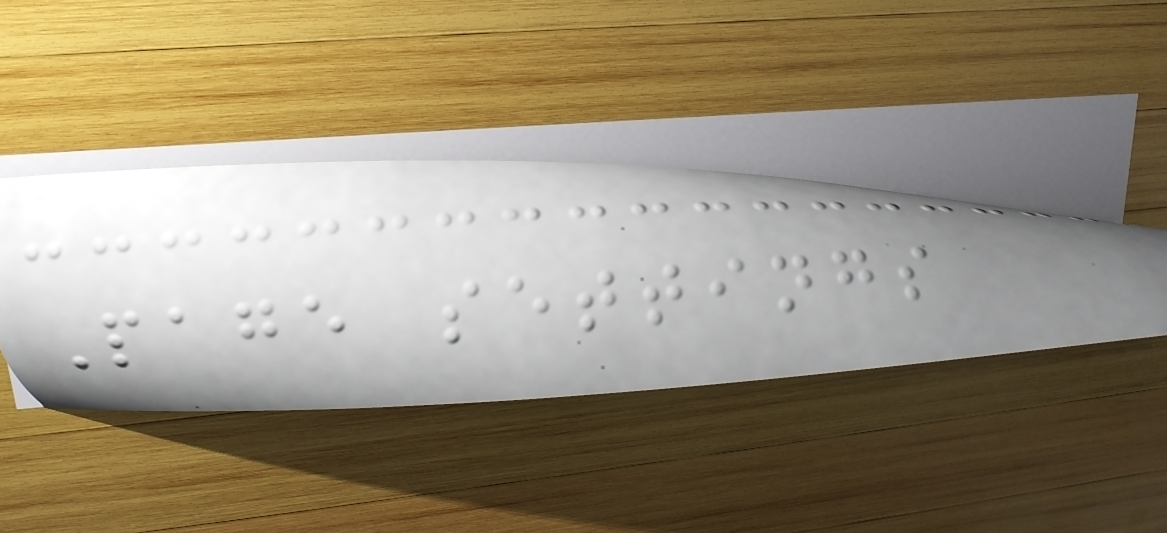Page settings
